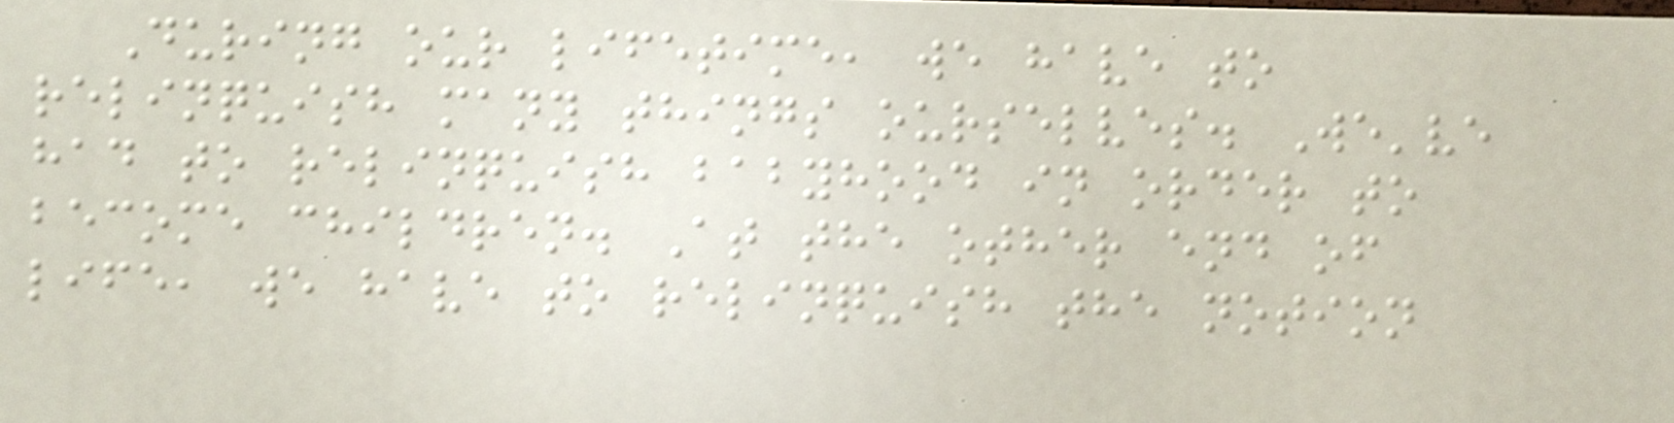During our lifetime, we have to
relinquish many things ourselves. We've
had to relinquish babyhood in order to
become children. At the other end of
life, we have to relinquish the notion
